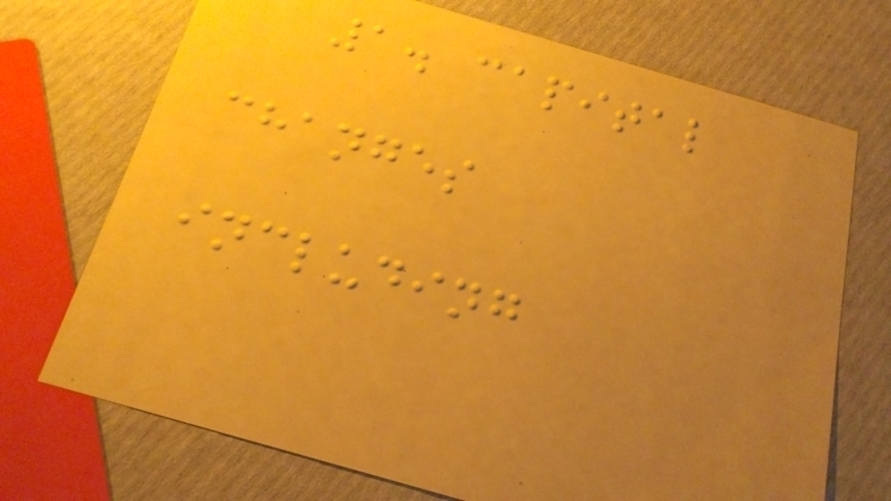1. capital
changes
including
